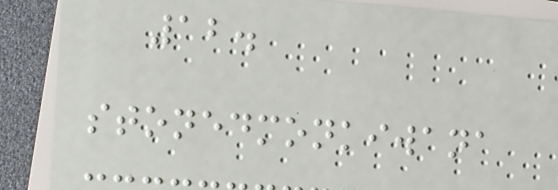12.
stonedmonkiwana
